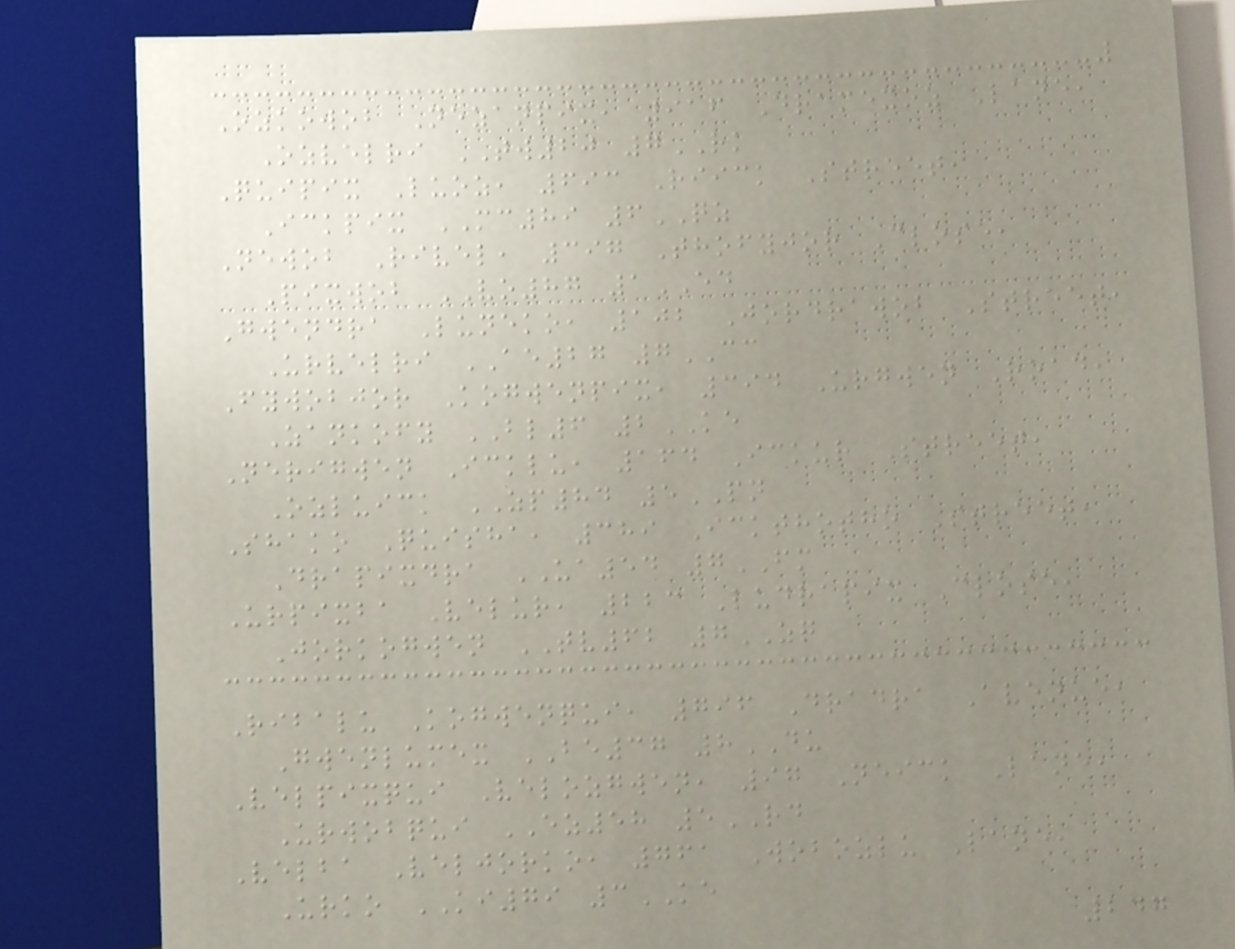Ozkowob Nezanpix, 916 Dramexoz Lane,
Ozvelri TW20 7RK
Quipix Luoz, 693 Riick Street,
Ickpix MC89 6QZ
Newob Rivel, 397 Thofyjor Close,
Pixwob VO87 1ED
Gwendra Luneko, 102 Jordrawob Street,
Urvelri AE27 7CC
Fywobjor Kogwenpix, 394 Urgwen Road,
Zankofy BL6 2KE
Nerigwen Icklu, 164 Ickur Street,
Ozluick ZP84 5PN
Shako Quisha, 389 Ickthotho Street,
Drapixdra UA54 7FM
Urpixba Velur, 223 Ludrapix Close,
Jorkogwen TV62 7ZQ
Ribalu Kogwenqui, 796 Dradra Avenue,
Gwenlumex BE37 8DU
Velpixqui Velozgwen, 97 Neick Lane,
Urwobqui EZ58 5RD
Velba Veljorko, 761 Wobozlu Lane,
Urko KI79 3KE
247
